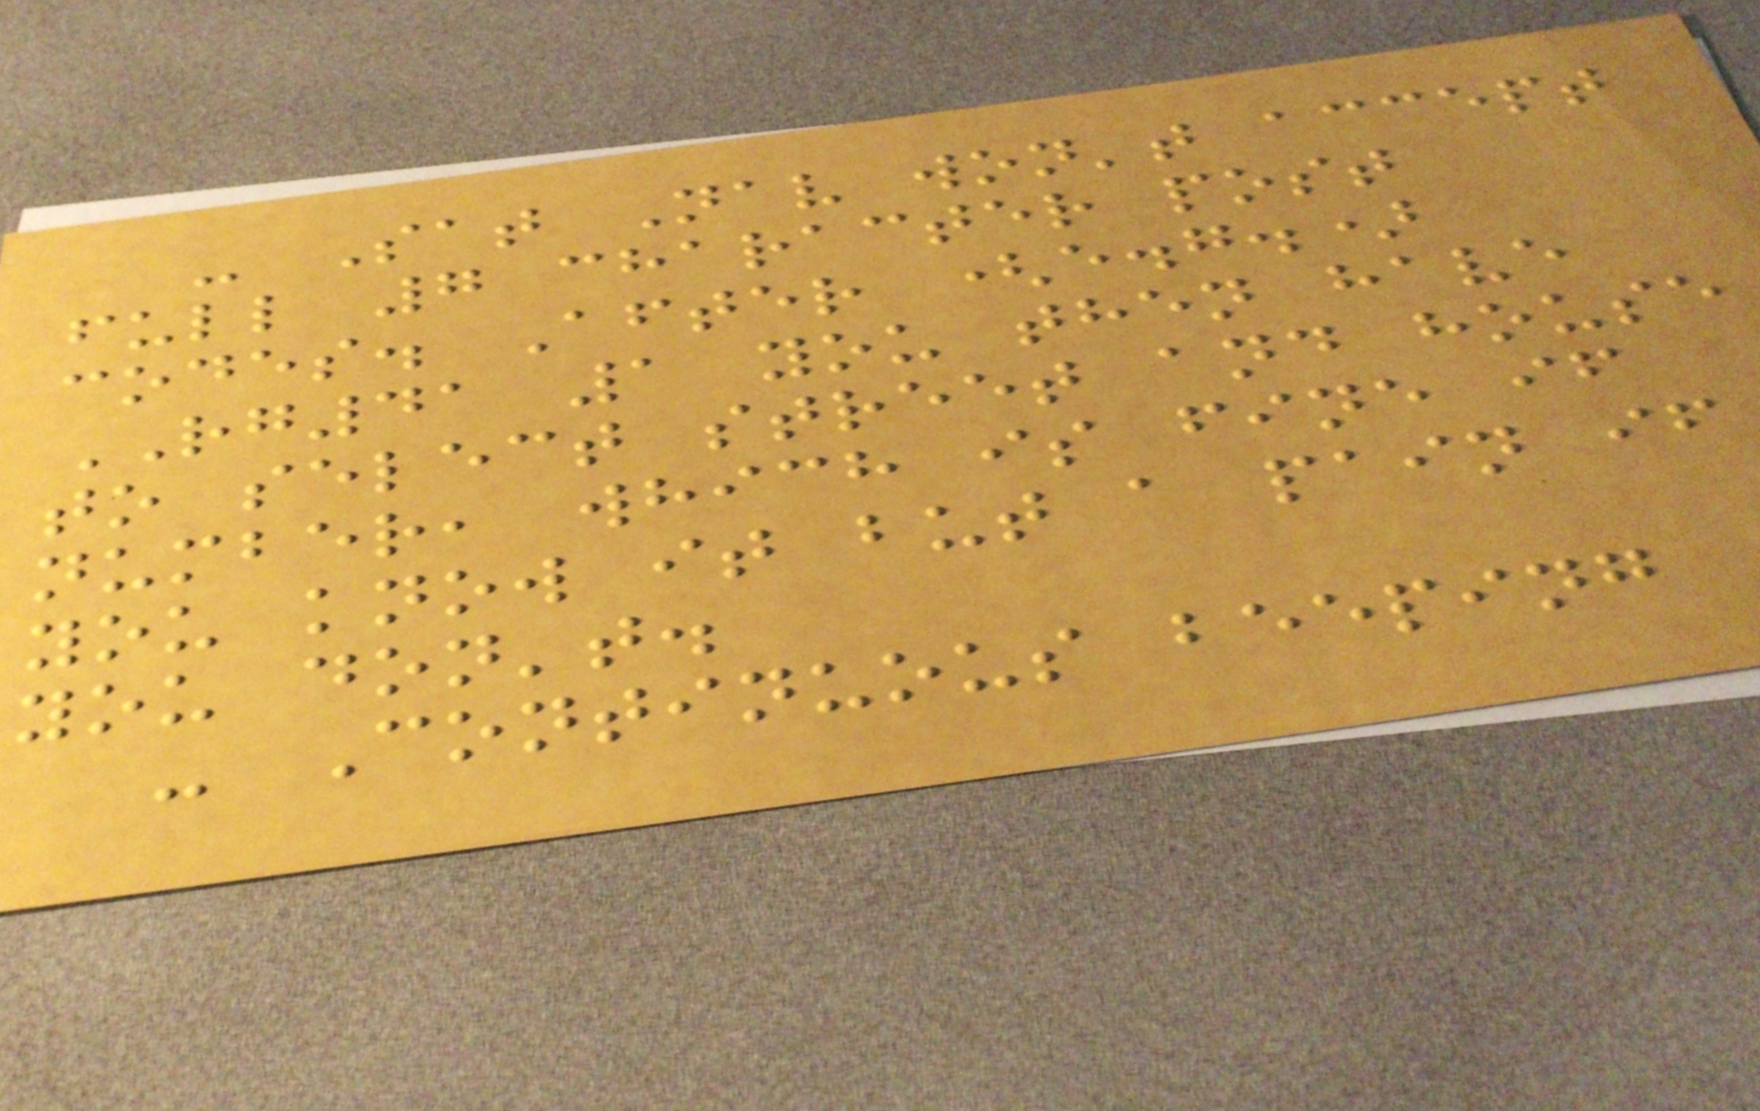- Sat Nav won't accept
full 7 character post
codes. After (e.g.)
RG41 1 you then have
to select street and house
number, which is fine if
you know it but a pain if
you don't.
- Continuous beeping
